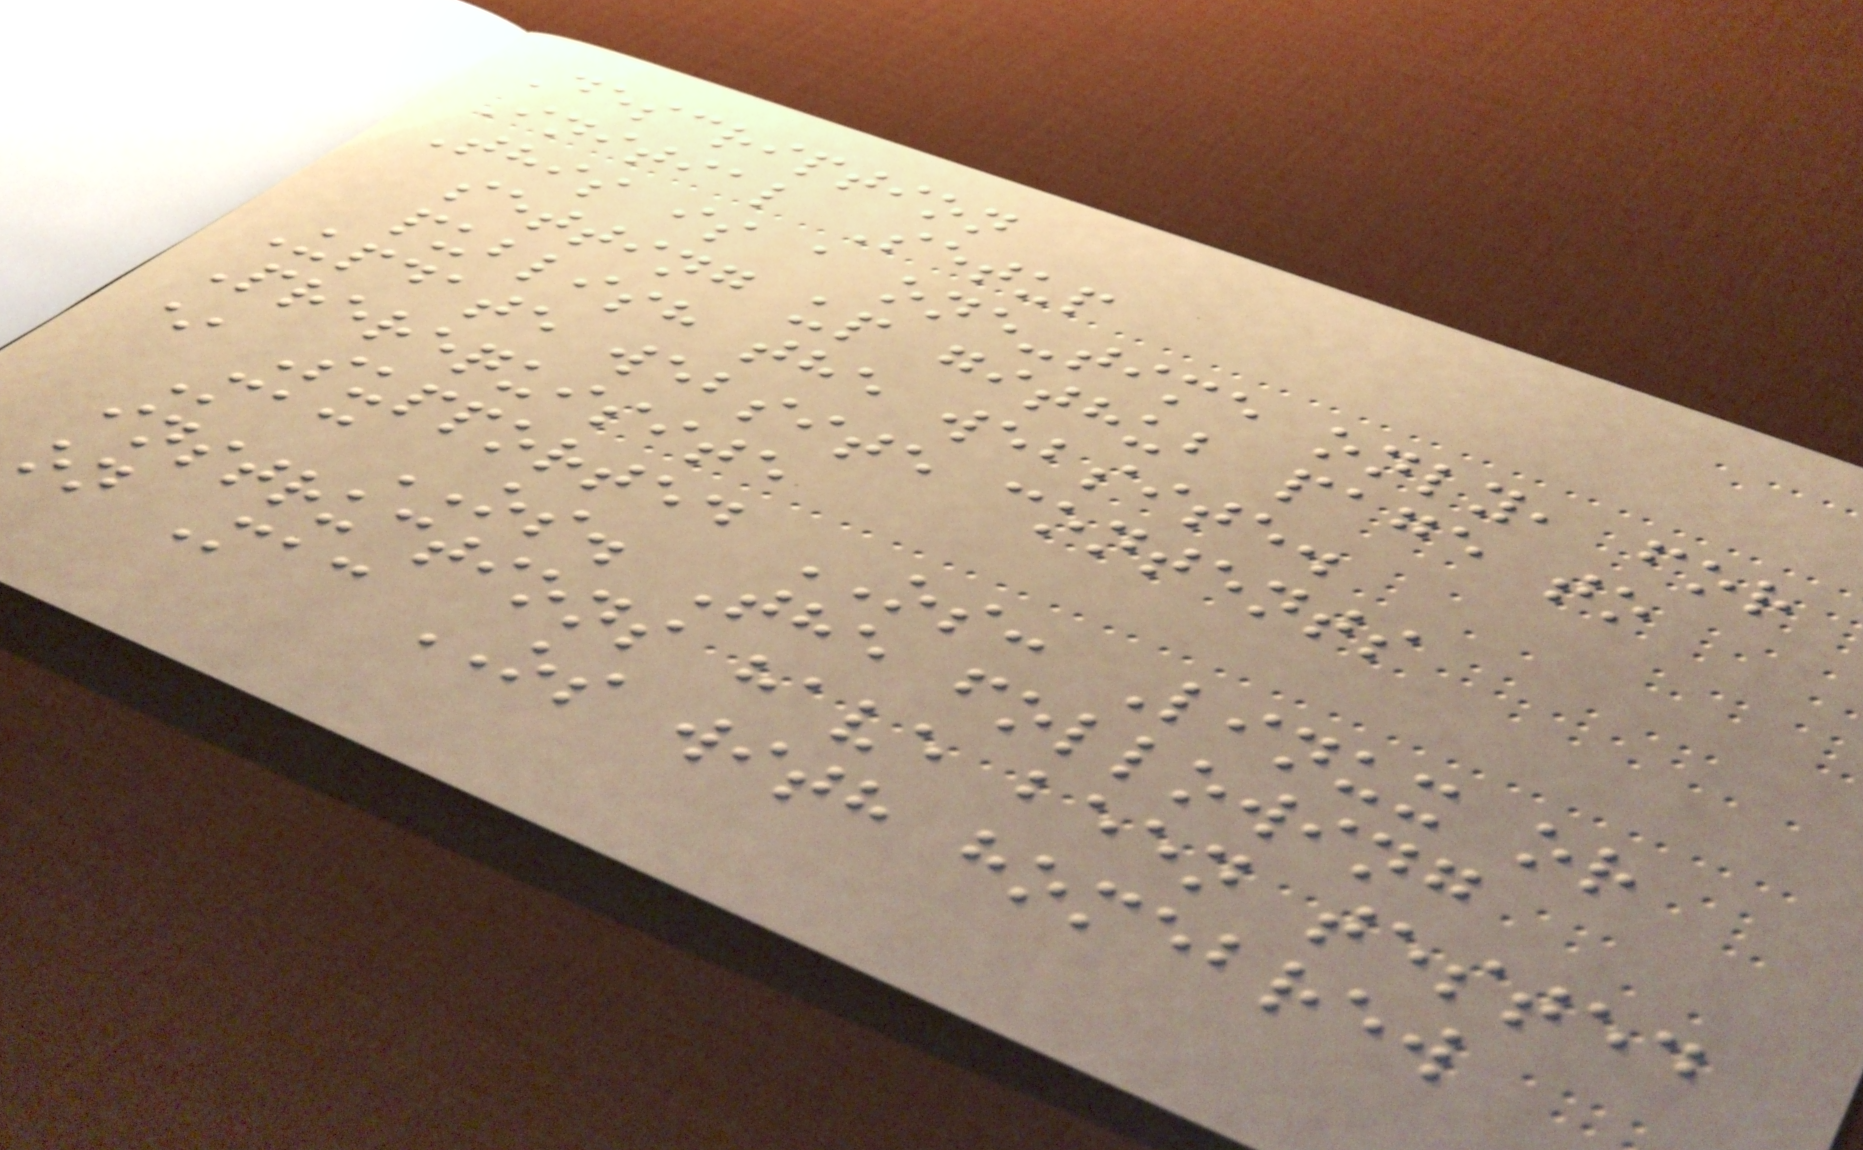Description
Initial Setup
This is a one-time only, for
setting up github page to
publish the website.
Update website contents
Prerequisite
* Supported OS: Linux or
Mac OS. The following
instructions have been tested
on Mac OS with homebrew
